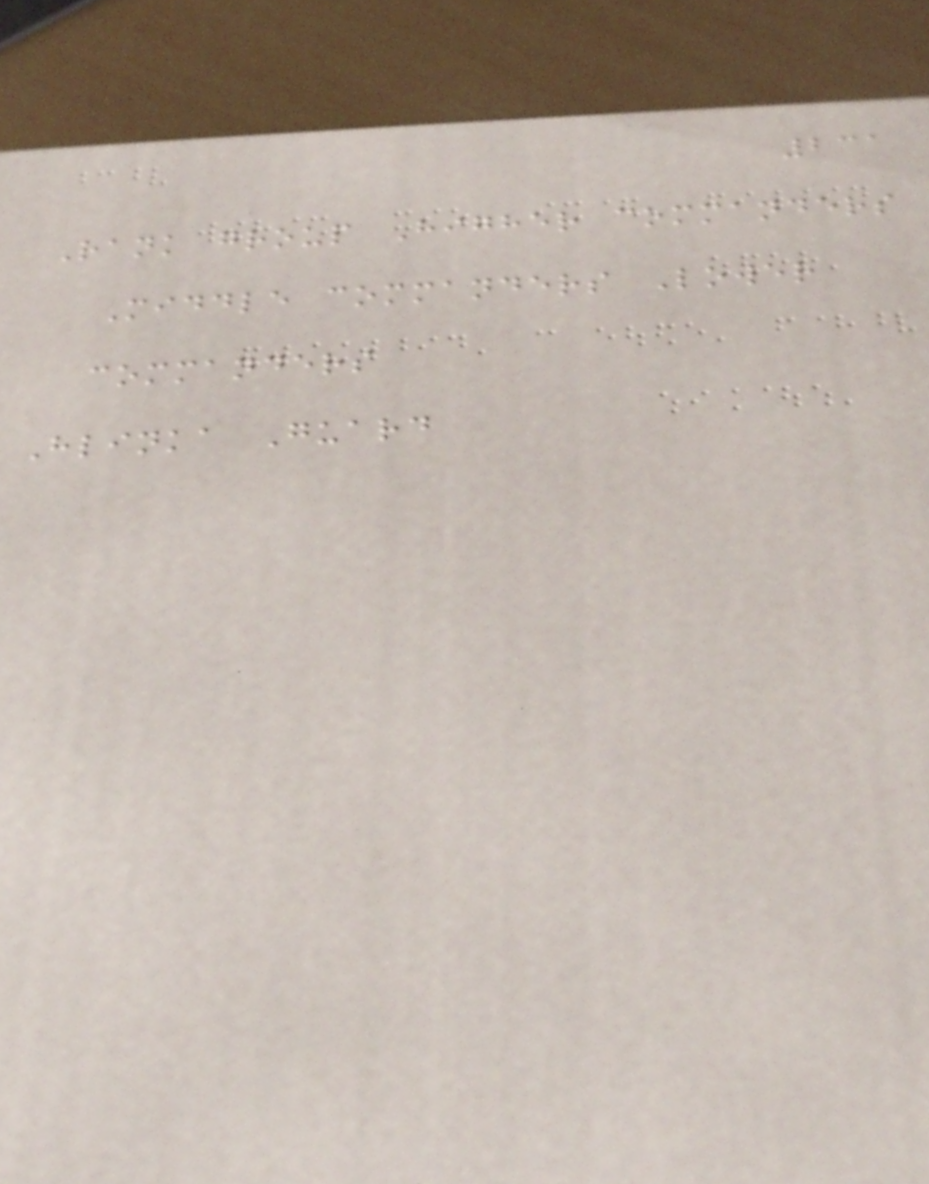231
Rank group Higher commanders
Middle commanders Lower
commanders
Hlinka Guard
